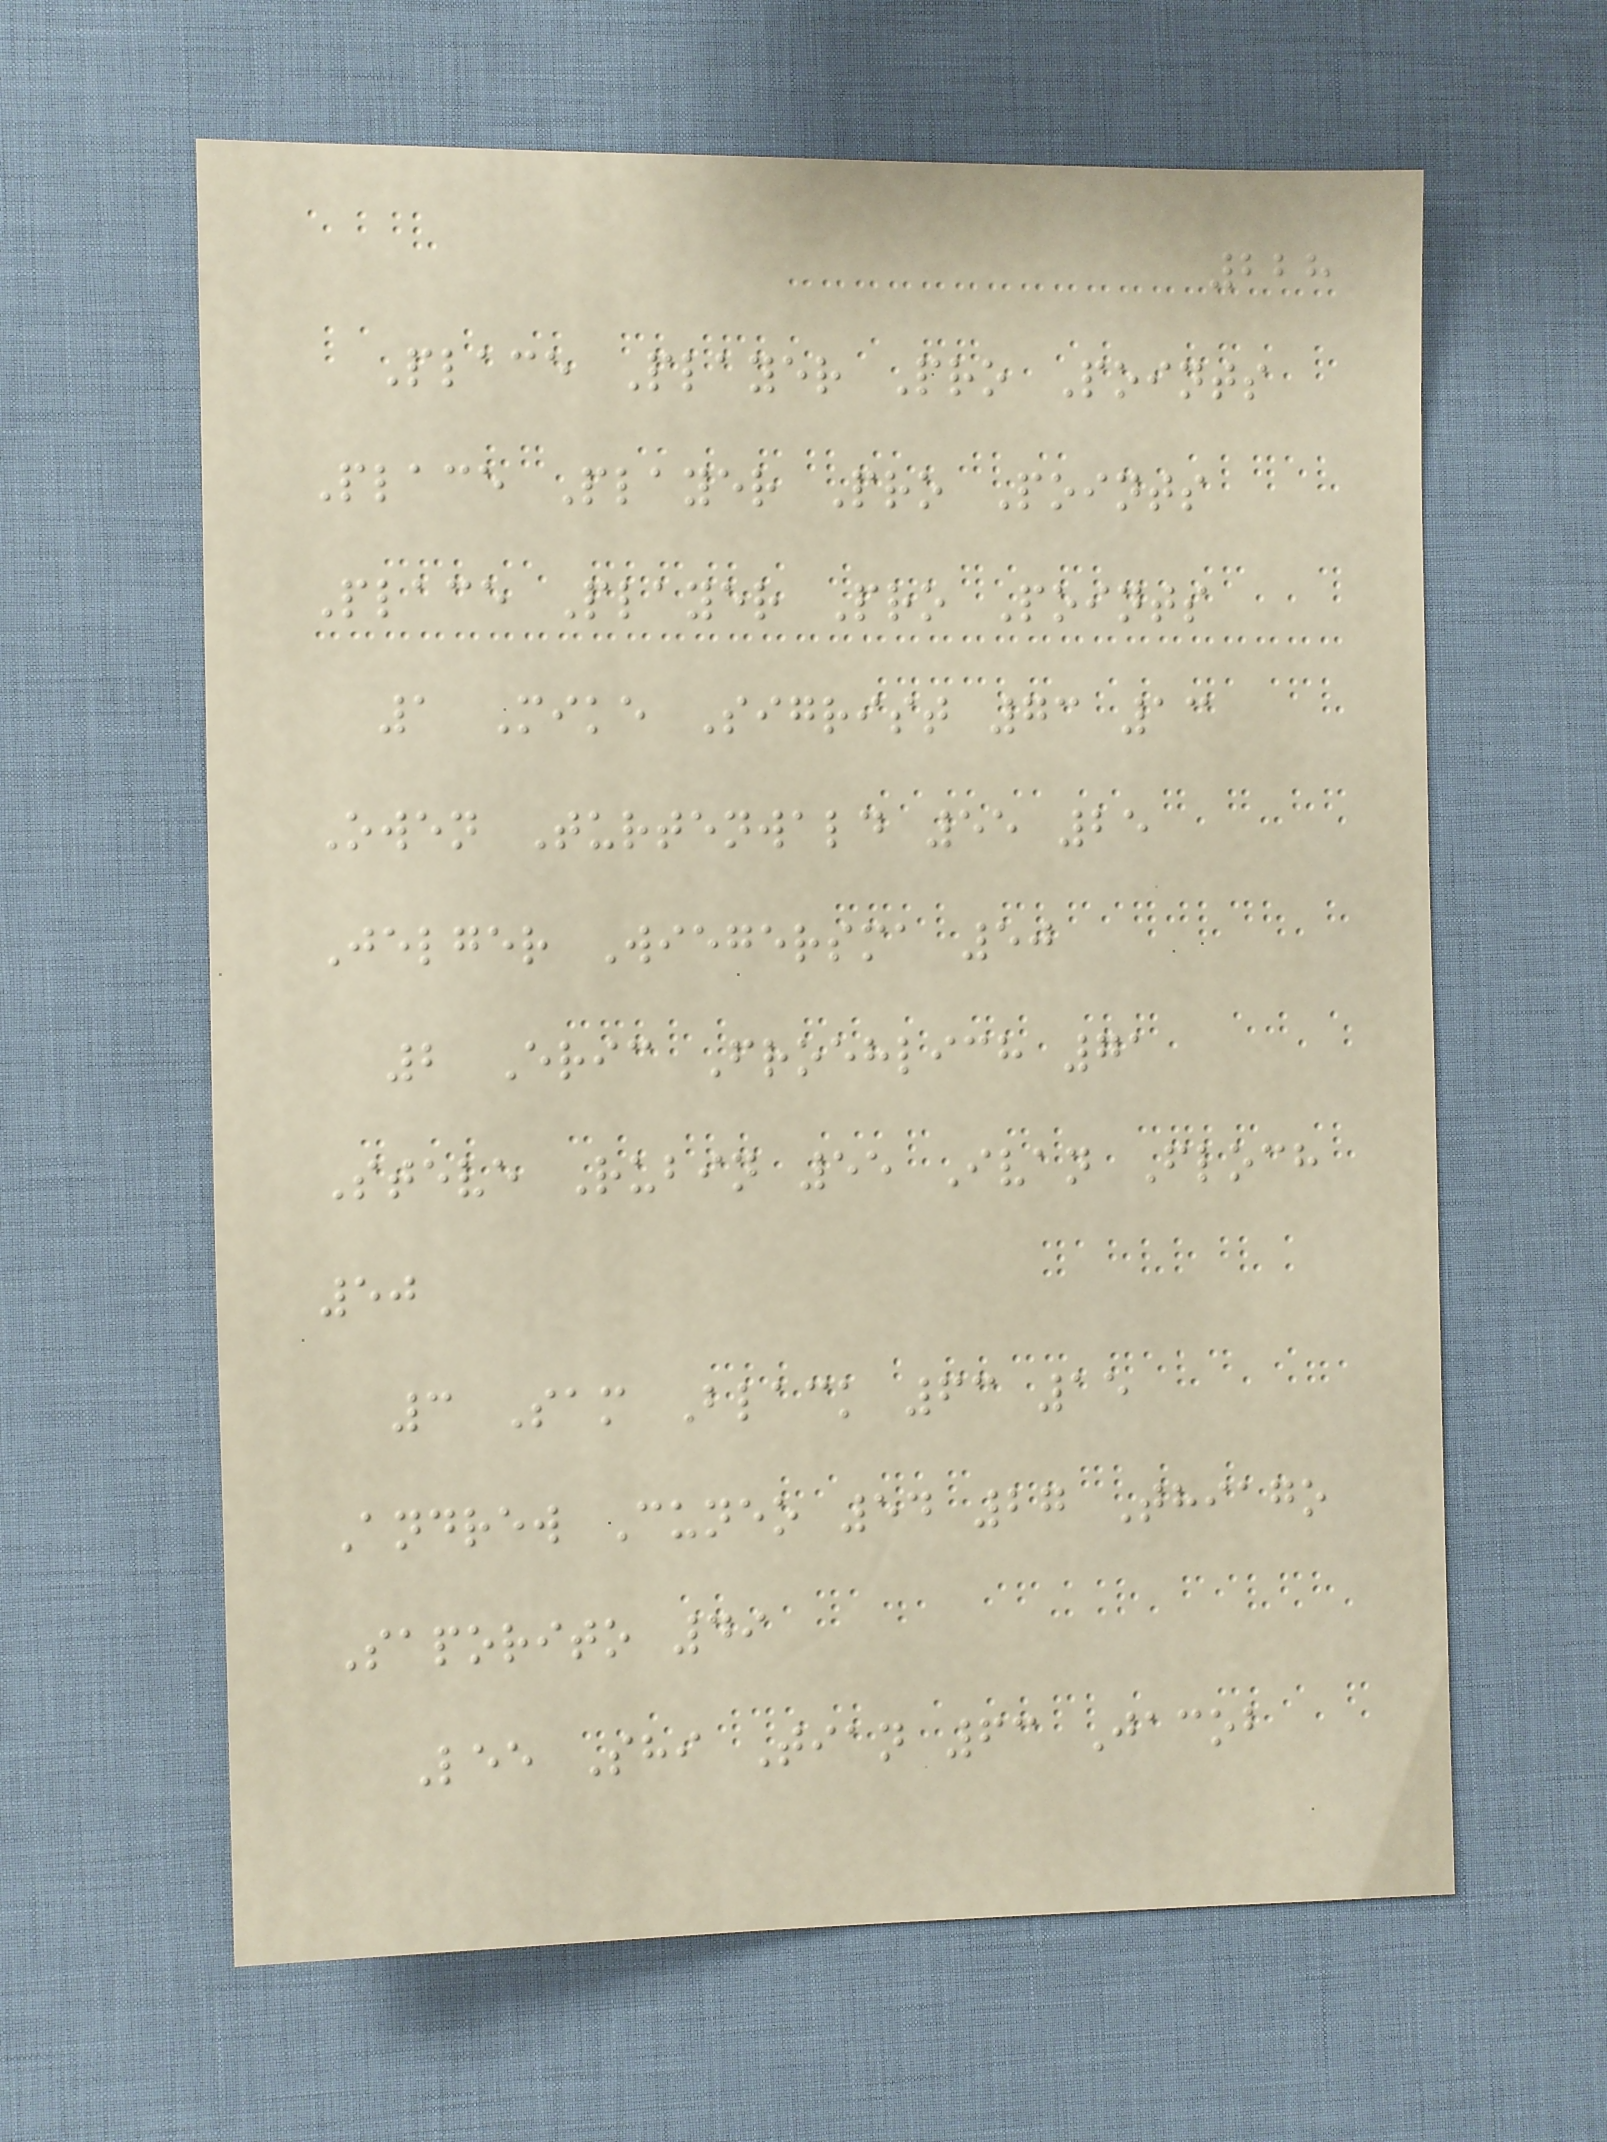228
Place Player Pro Points
Place Player Pro Points
Place Player Pro Points
1 Mike Sigrist 73 13
Owen Turtenwald 55 25
Jelger Wiegersma 50
2 Eric Froehlich 71
Steve Rubin 55 Ivan Floch
50
3 Sam Black 63 15
Andrew Cuneo 54 27 Thiago
Saporito 49
Lee Shi Tian 63 Jacob
